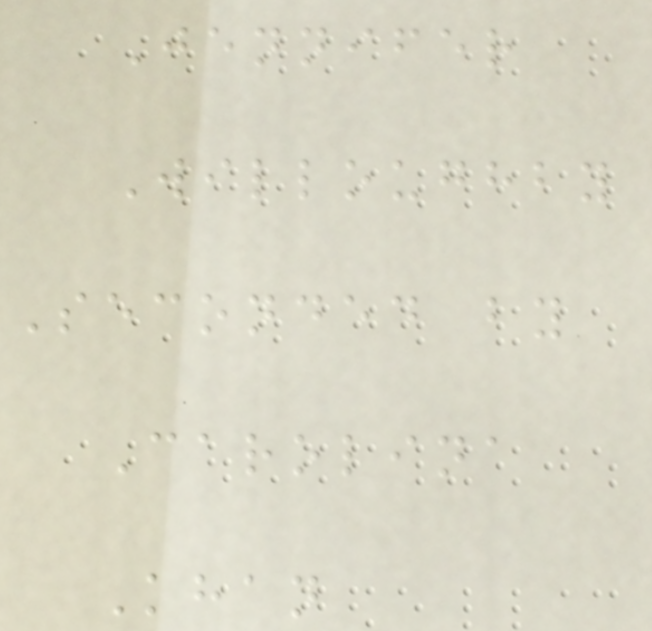Jennifer
Willoughby
Seconded by
Carolina
Khan
